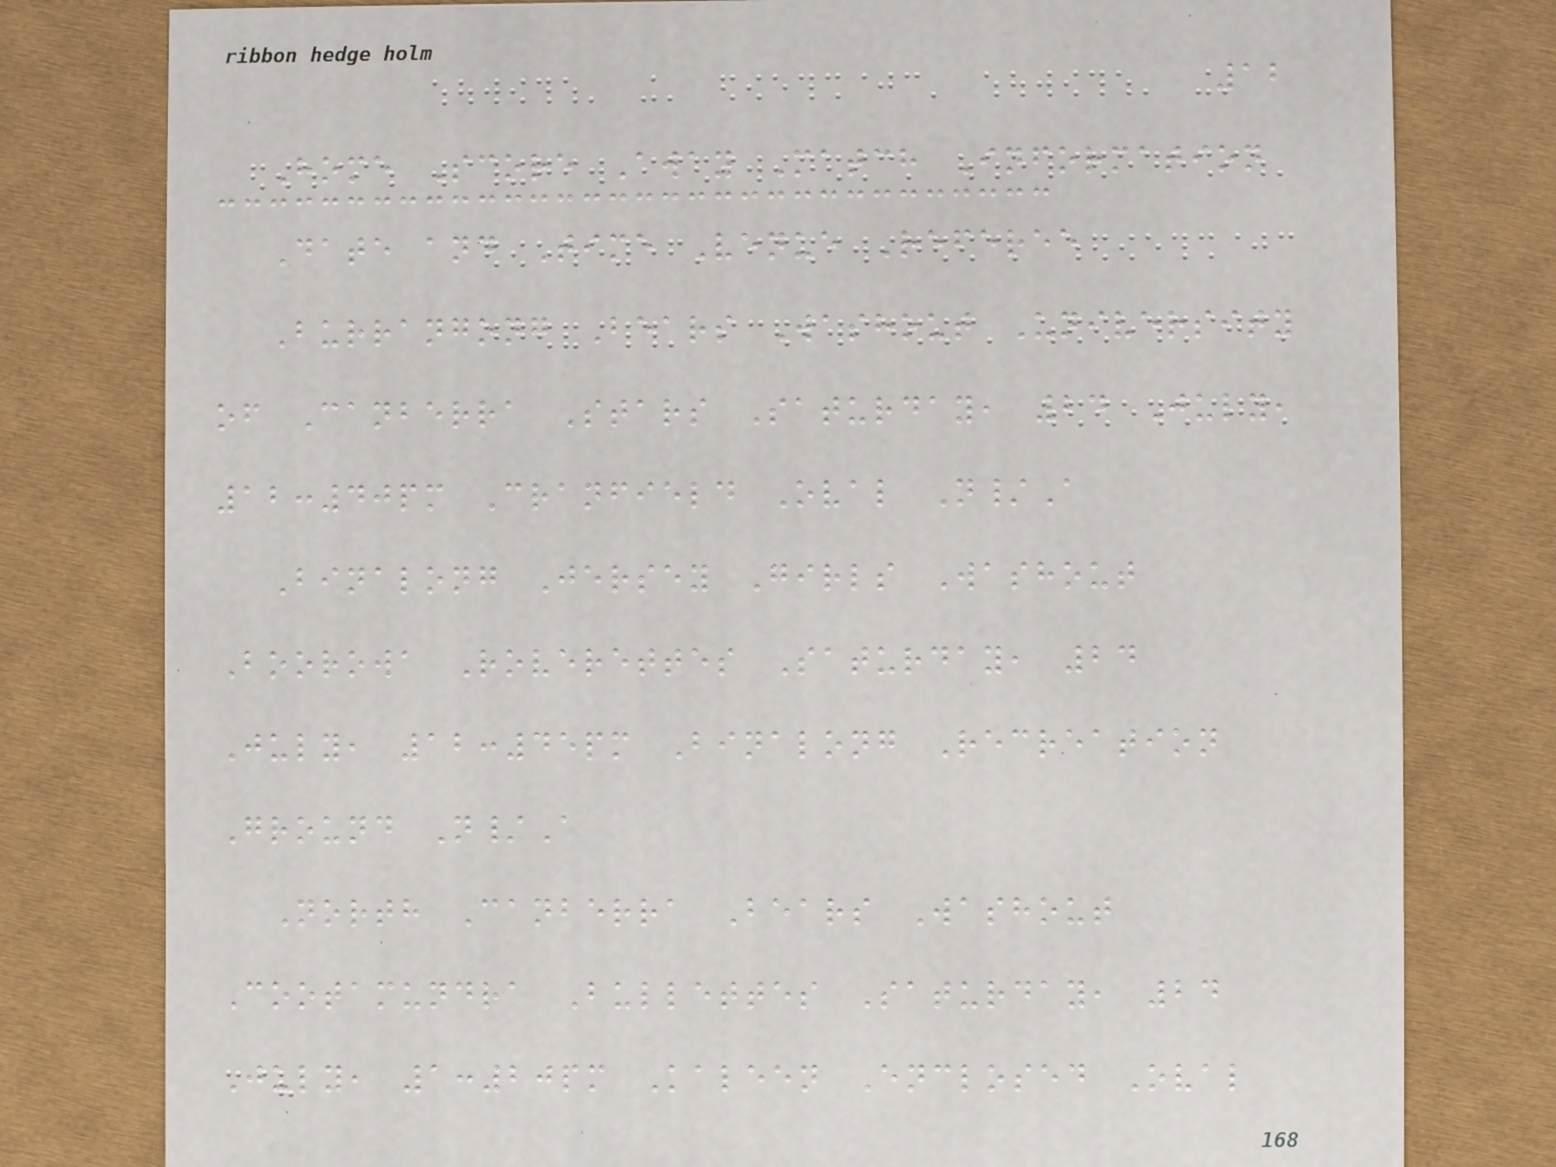12
Home Score Away Match Information
Date and Time Venue Referee
Burrangong Bears Washout University
of Canberra Stars Saturday, 24 July,
12:40pm Cranfield Oval N/A
Binalong Jersey Girls Washout
Boorowa Roverettes Saturday, 24
July, 12:45pm Binalong Recreation
Ground N/A
North Canberra Bears Washout
Cootamundra Bullettes Saturday, 24
July, 1:20pm Kaleen Enclosed Oval
